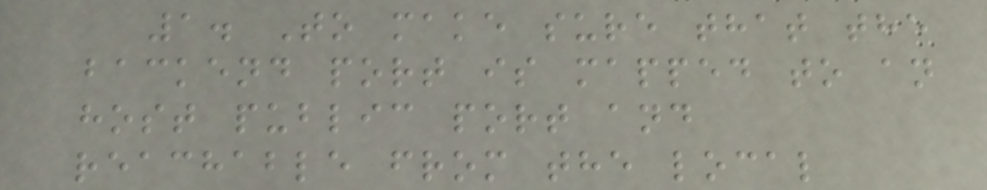1. To make sure that the
backend port is mapped to an
host public port and
reachable from the local
